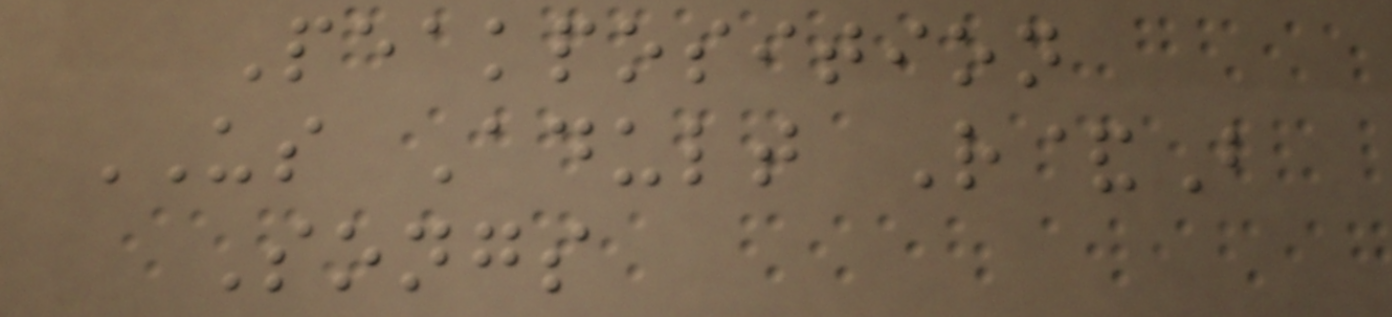Peakposition
US Adult R&B
Songs
